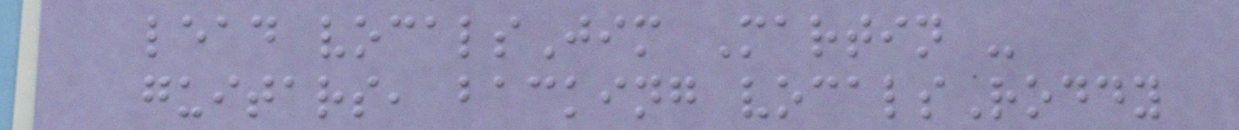lead vocalsJim Martin -
guitars, backing vocalsRoddy
